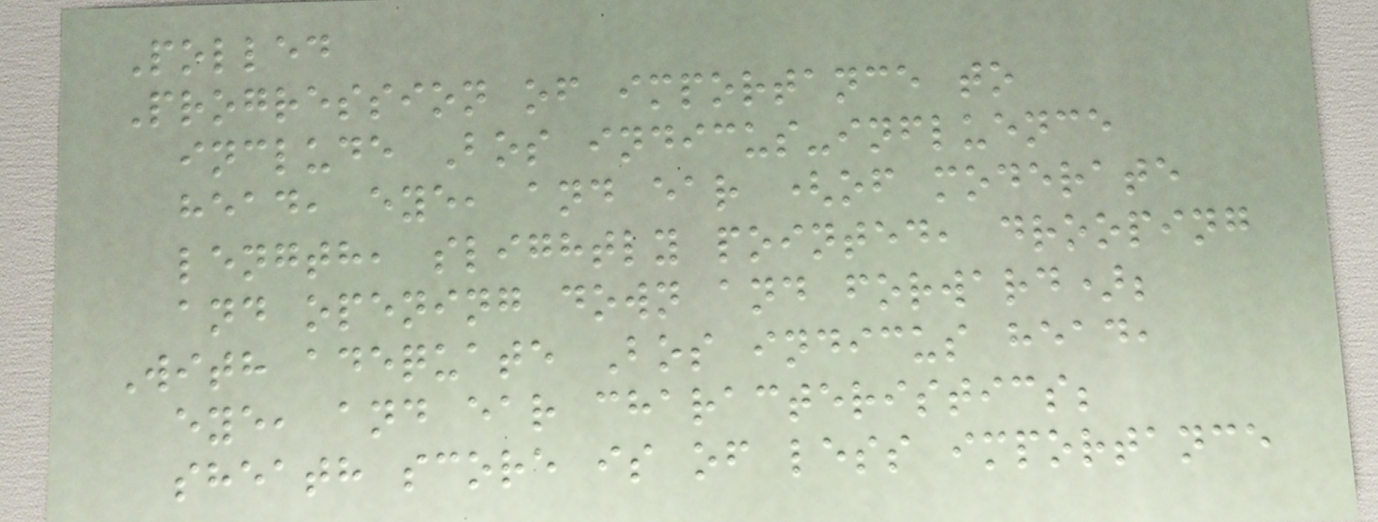Polled
Progression of importance to
include Bos indicus-influence
head, eye, and ear (of moderate
length, slightly pointed, drooping
and opening down and forward);
With adequate Bos indicus head,
eye, and ear characteristics;
sheath score is of less importance
